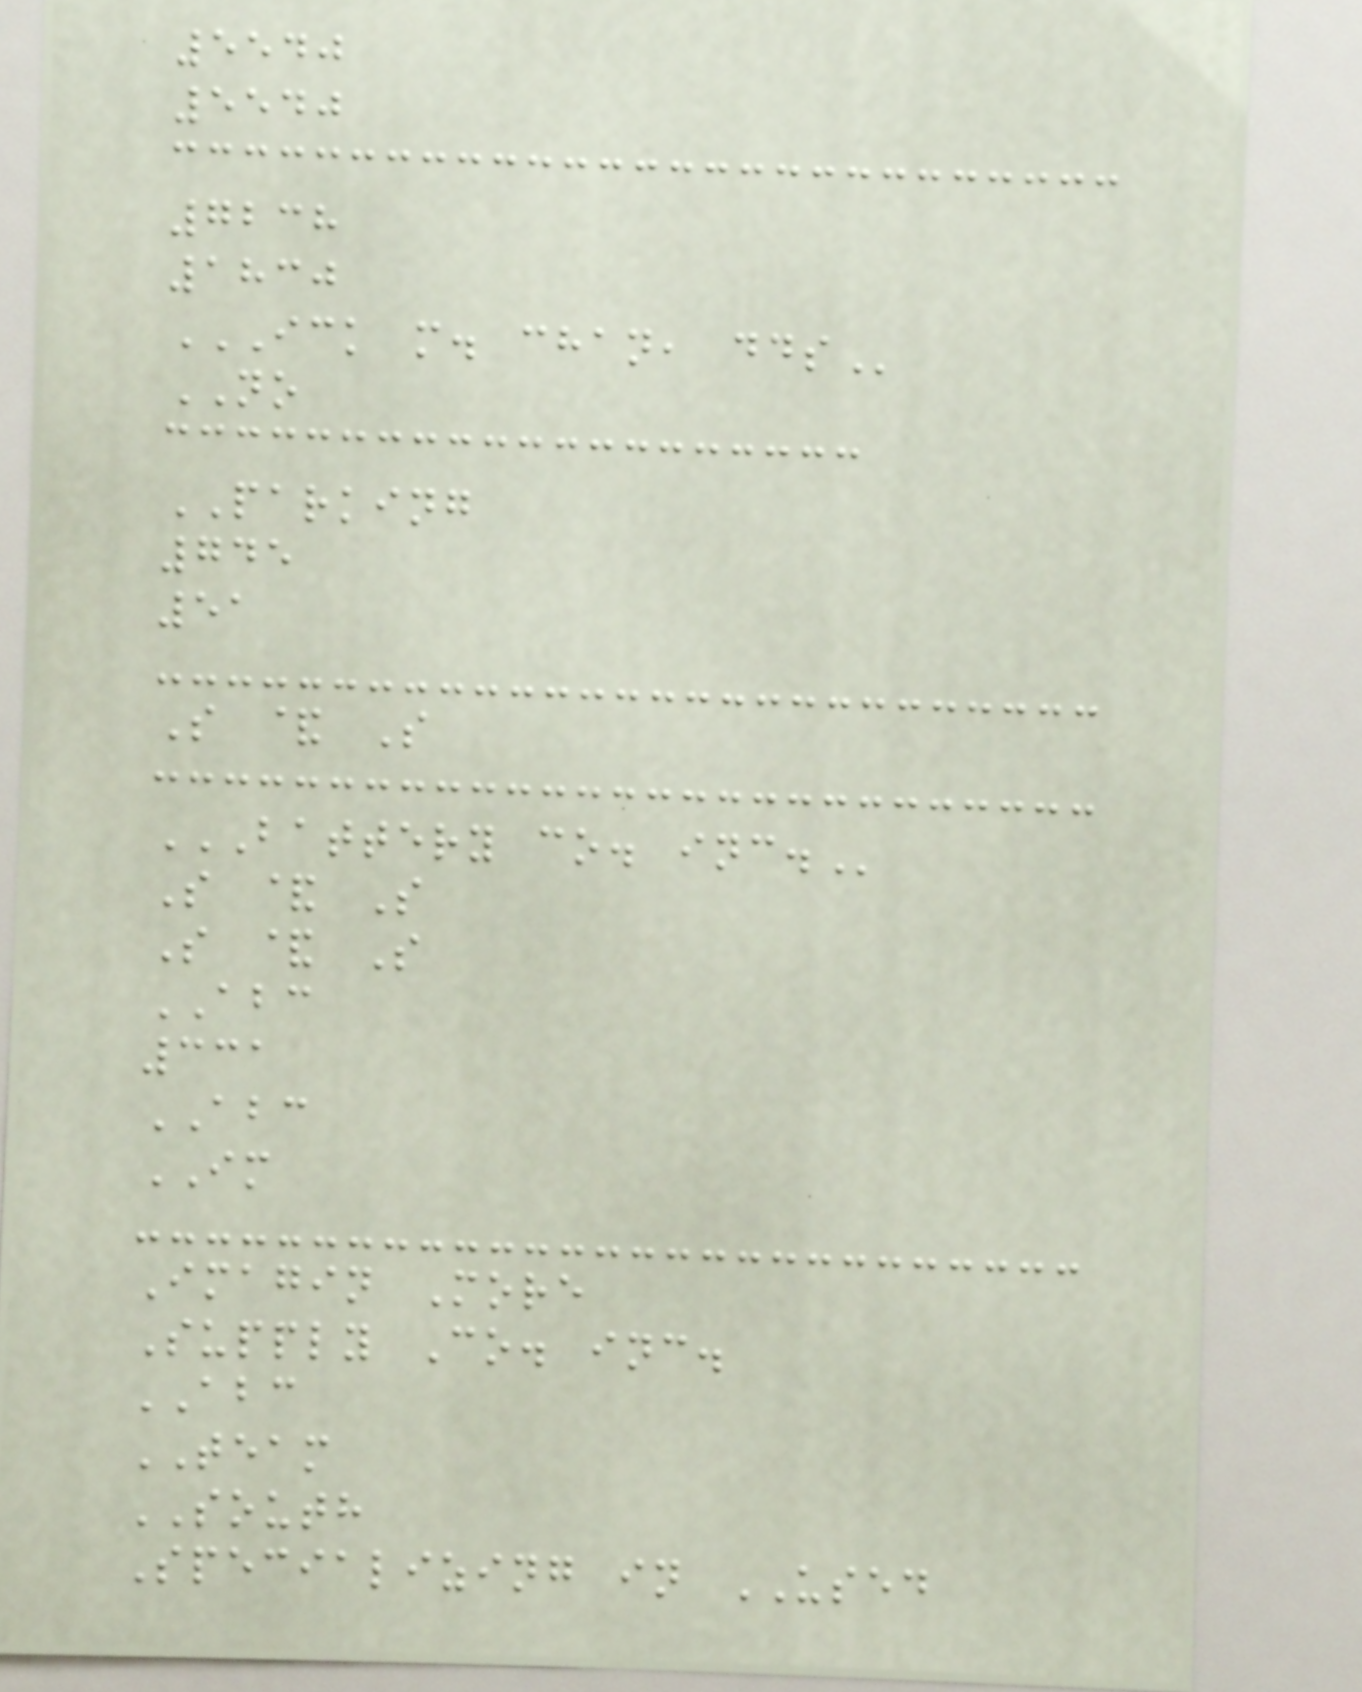5540
5540
7238
1830
ICK M. CHAN, DDS
NO
PARKING
745
51
S & S
BATTERY CO. INC.
S & S
S & S
ABC
331
ABC
IM
Imagin More
Supply Co. inc.
ABC
TEAM
SOUTH
Specializing in USED
